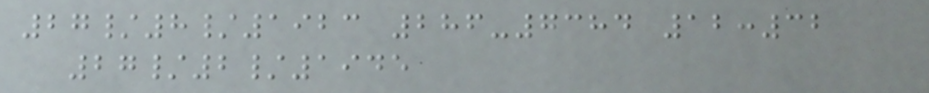27/8/1923 286-7384 12:32
27/2/1945
